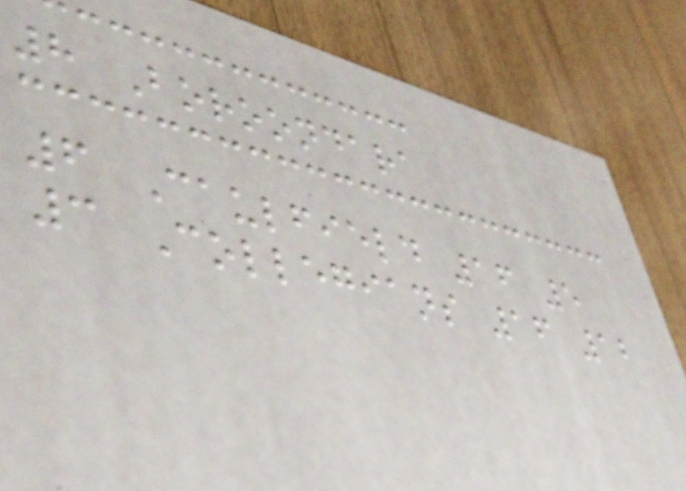8 Boroondara
6 Caulfield 16 5
3 Collegians 16 12
